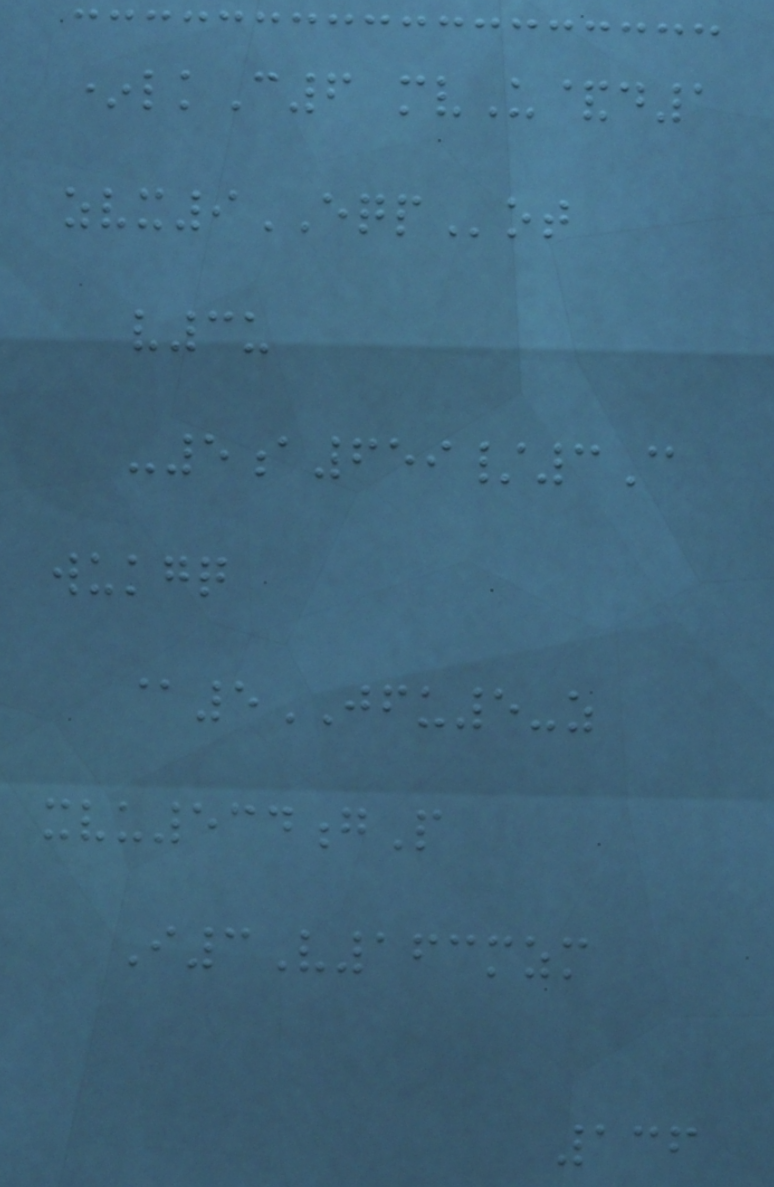*lkC6 mvU&d1
zvx9EQPot
v3u
-5a659/3C
wukgq
@5JFU5-z
xvu534gP
I3V163mzm
136
